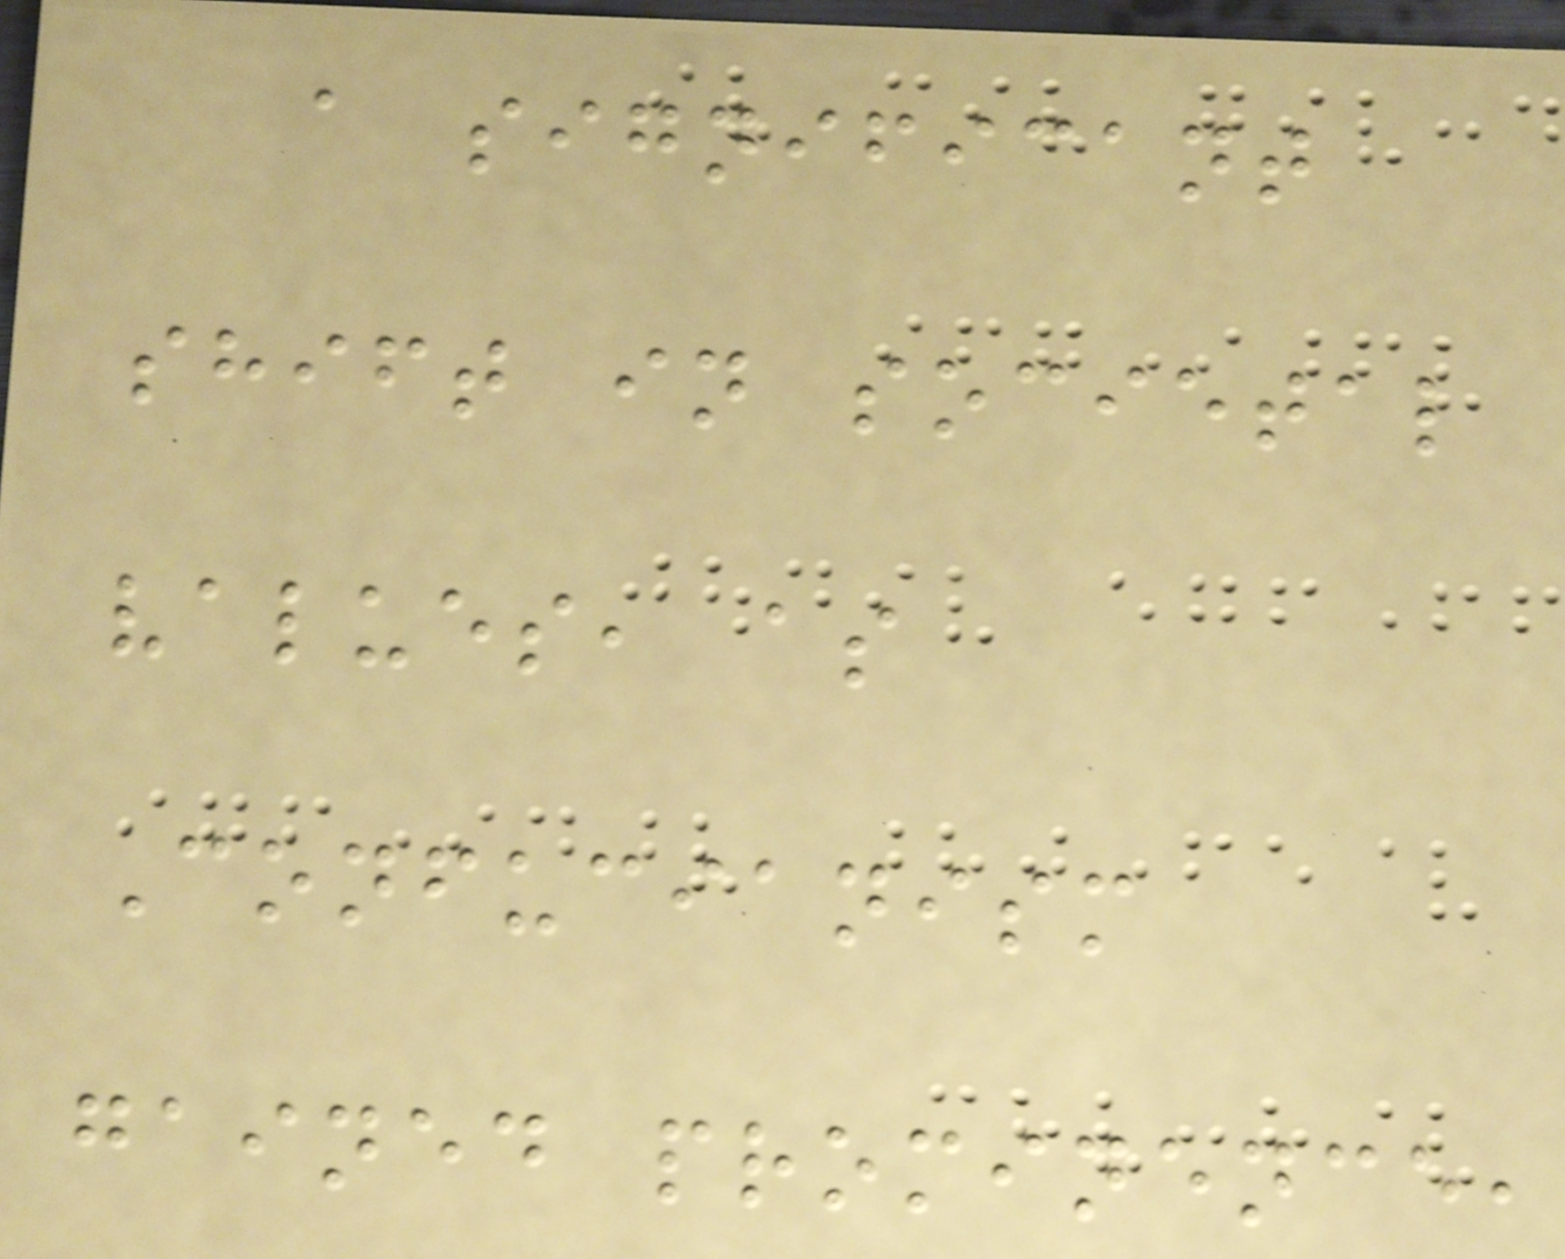a significant
shift in societal
values, as
Confucianism
gained prominence,
